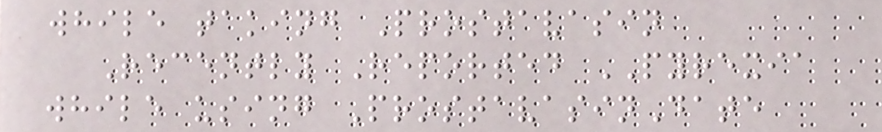while taking Prostavasin
Recently Reported PYREXIA
while using ProstavasinDate
